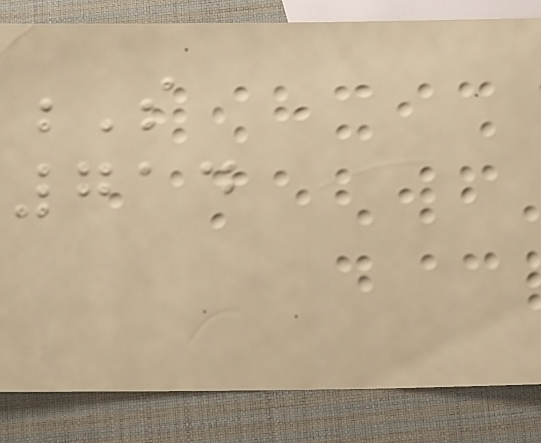S
714
